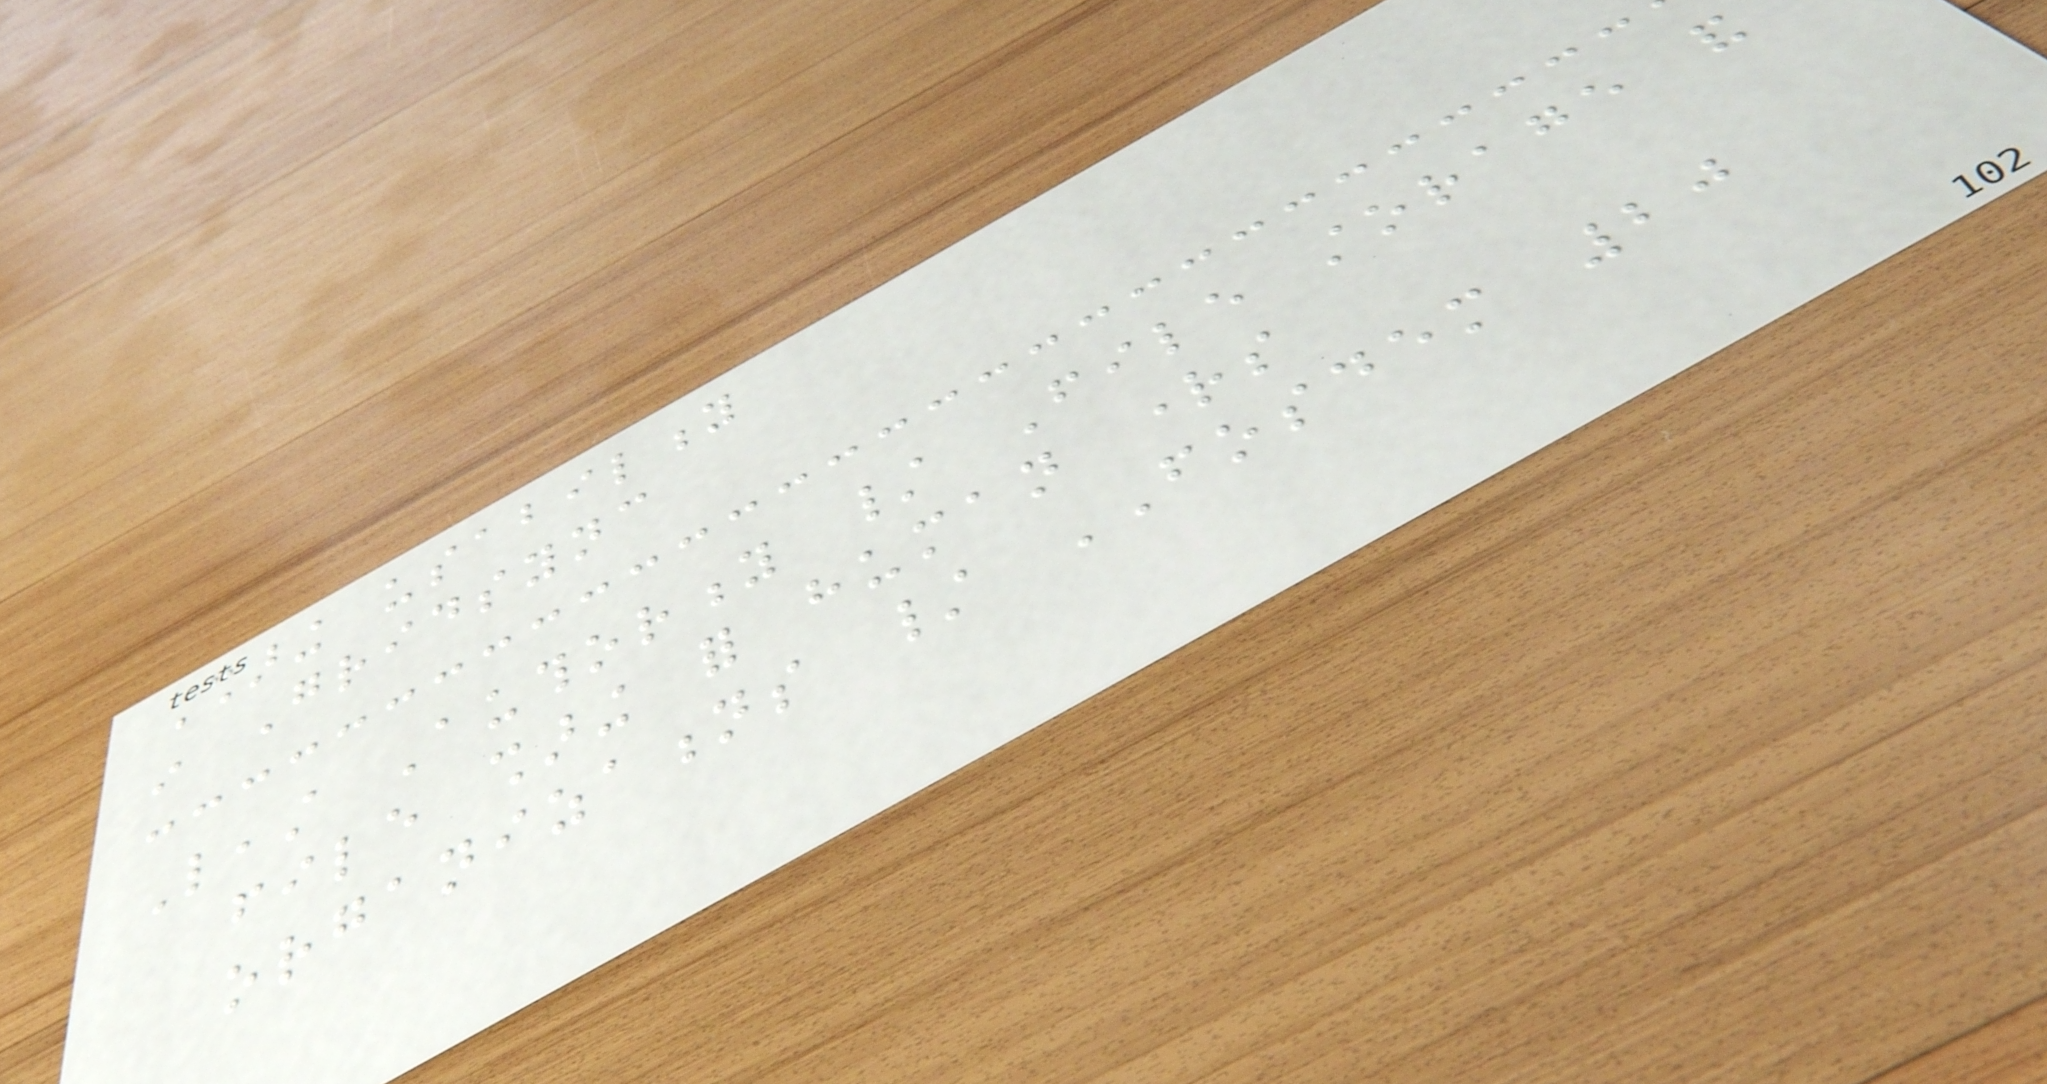Sharing usability
in Gridsync
Least Authority / File storage and
file sharing for human rights
organizations / FOSDEM 20
